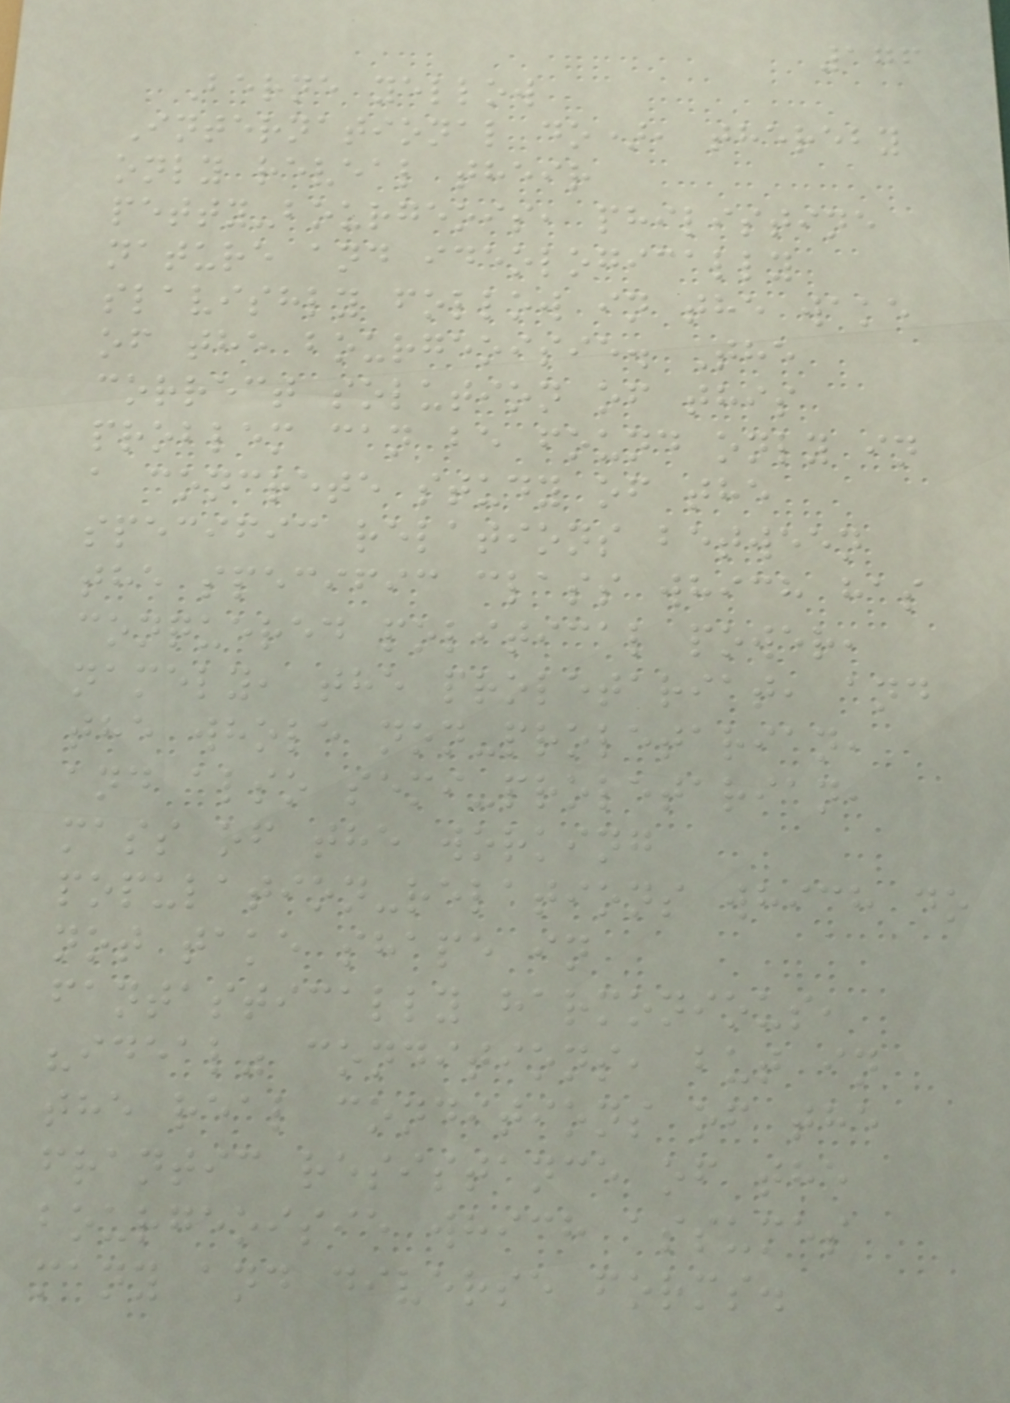176
Berne yellow
International do), thereby
only reveal their
petty-bourgeois, philistine
nature and ideologically
slavishly follow in the wake
of the bourgeoisie. The
correct solution of this
problem can be found only in
a concrete study of the
specific relations between
the specific class which has
conquered political power,
namely, the proletariat, and
the whole non-proletarian,
and also semi-proletarian,
mass of the working
population-relations which do
not take shape in
fantastically harmonious,
"ideal" conditions, but in
the real conditions of the
frantic resistance of the
bourgeoisie which assumes
many and diverse forms.
